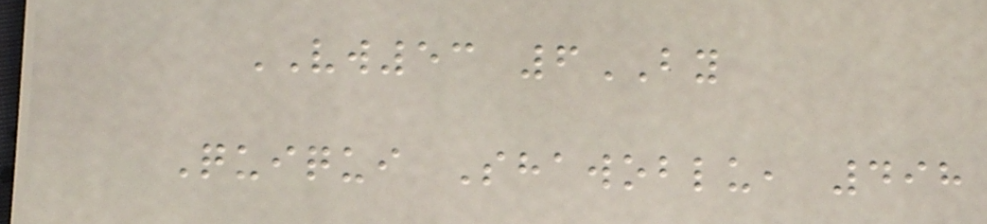VW53 6BY
Quiqui Shawoblu, 498
